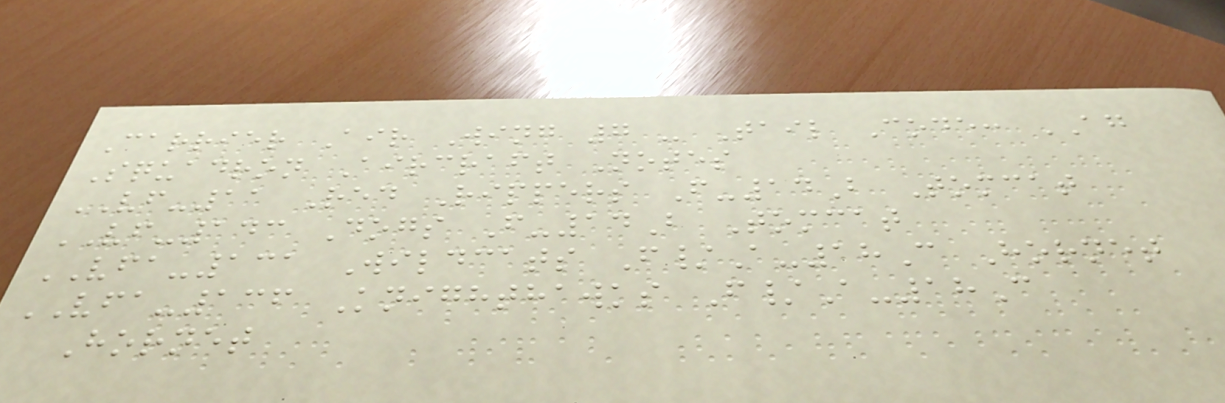Carrier Air Wing 7 - Tail Code: AG
Squadron Aircraft Notes
VF-11 Red Rippers F-14B Tomcat
VF-143 Dogs F-14B Tomcat
VFA-131 Wildcats F/A-18C Hornet
VFA-136 Knighthawks F/A-18C
Hornet
